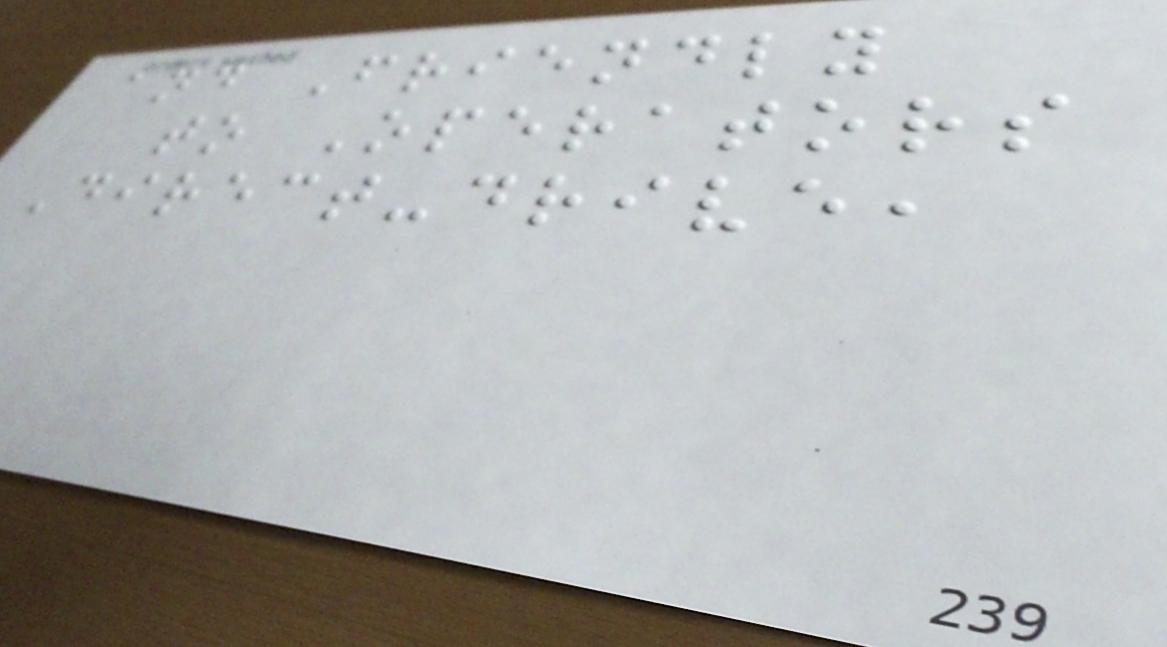and Friendly
to Operators
Direct-drive,
